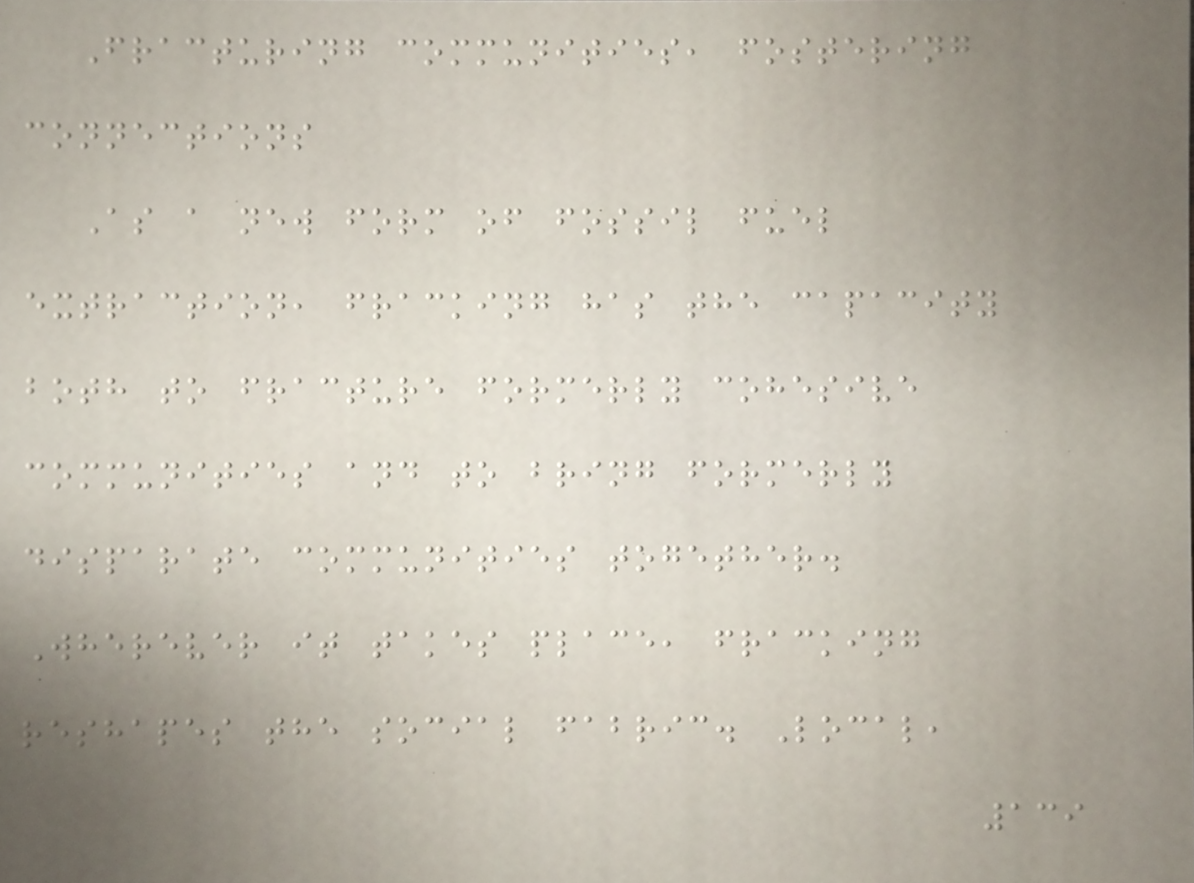Fracturing communities, fostering
connections
As a new form of fossil fuel
extraction, fracking has the capacity
both to fracture formerly cohesive
communities and to bring formerly
disparate communities together.
Wherever it takes place, fracking
reshapes the social fabric. Local,
139
